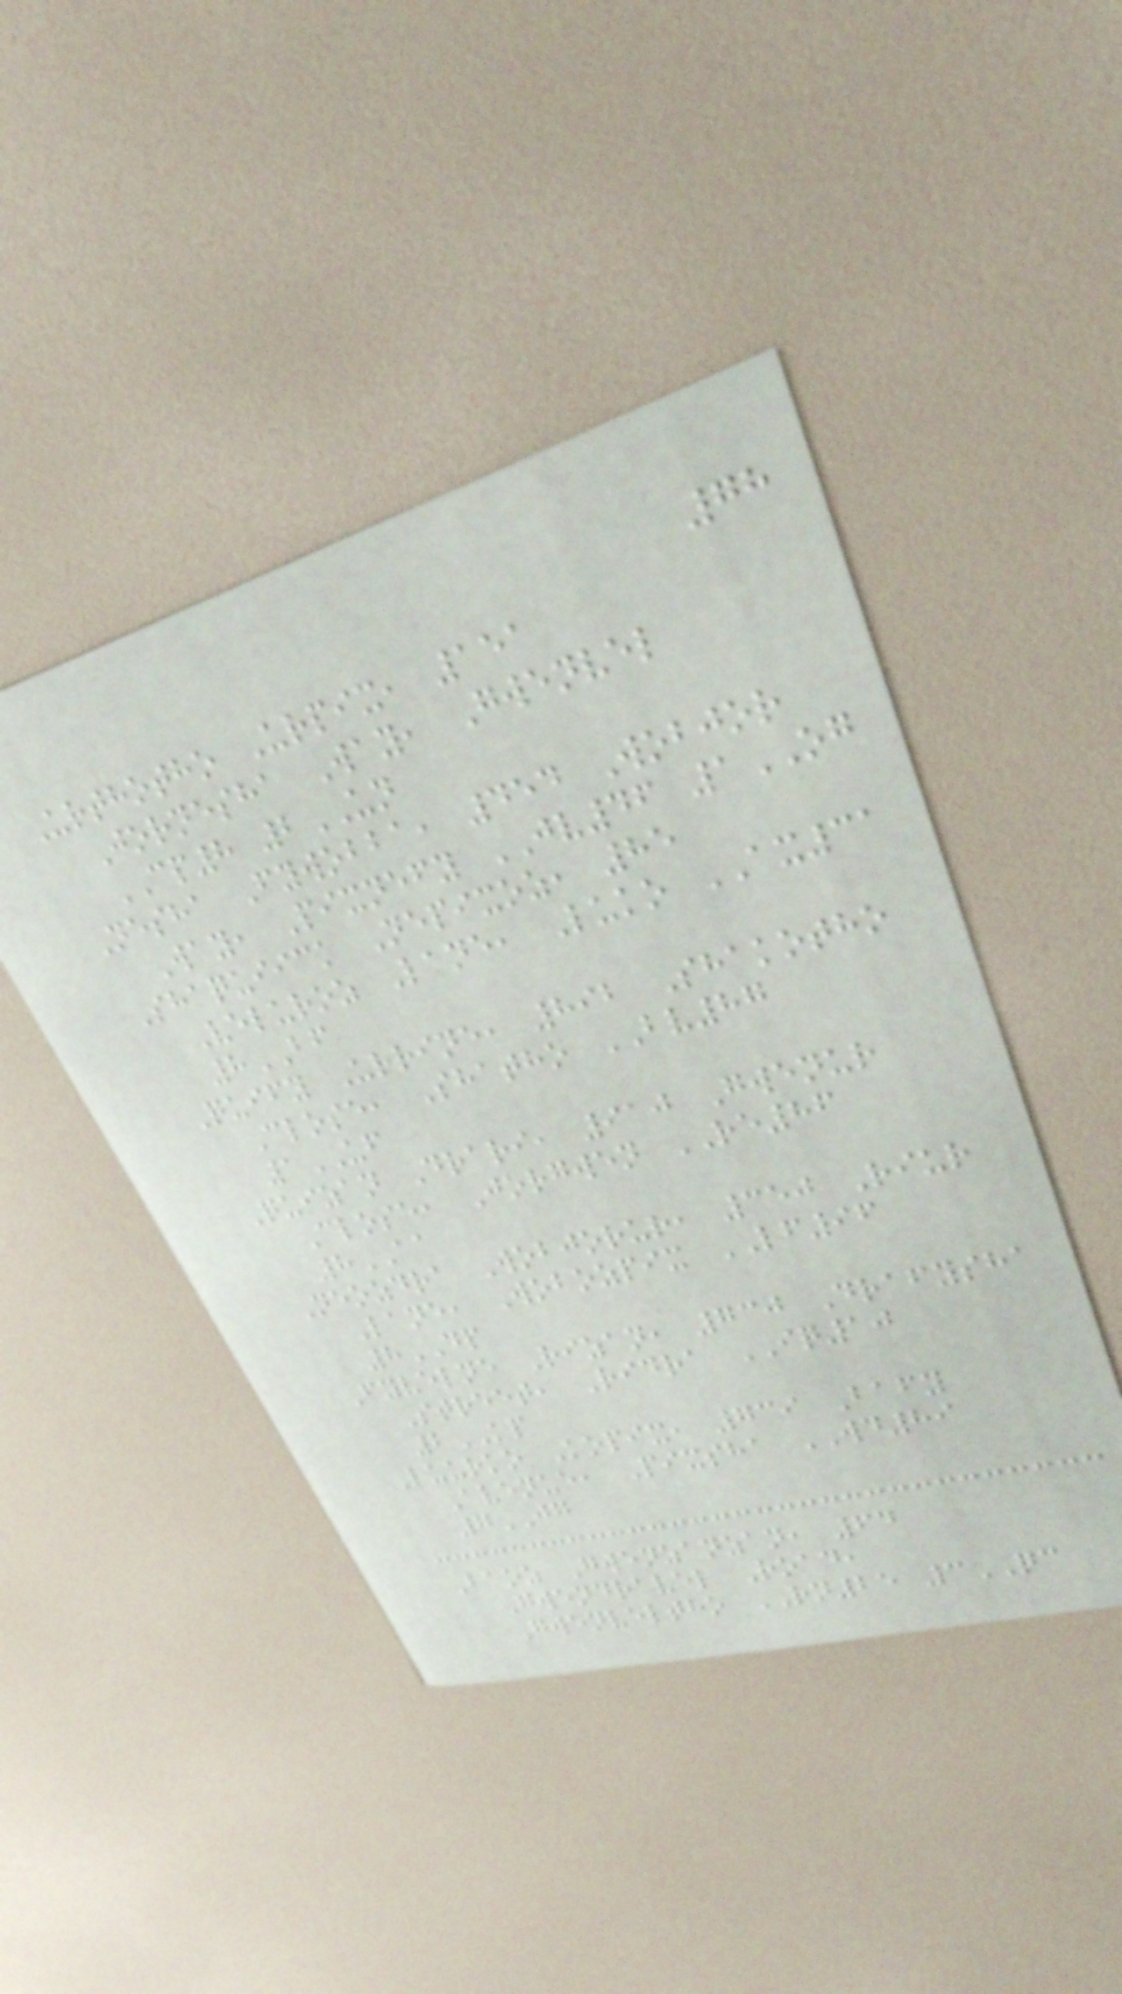78
Urthotho Urpix, 151
Jornesha Way, Gwenvel
CP8 2UN
Nesha Fywobba, 454 Wobjor
Way, Pixnefy JV46 1OG
Shaquiick Nepixoz, 85
Veluroz Lane, Luko AX31
8BF
Quify Urrine, 892 Shakotho
Close, Shatho BV87
1UF
Quizan Drari, 910 Gwenur
Close, Jorgwen RE86
8AA
Neozdra Wobjorur, 350 Riur
Lane, Wobozpix LF96
8DP
Fyvelne Rizan, 730 Drafysha
Street, Ridra IQ10
2KP
Luurko Kopix, 739 Bafy
Avenue, Pixsha WD89
7JG
Baoz Gwenzanzan, 64
Gwendravel Road,
Gwenveltho RN25 3QC
